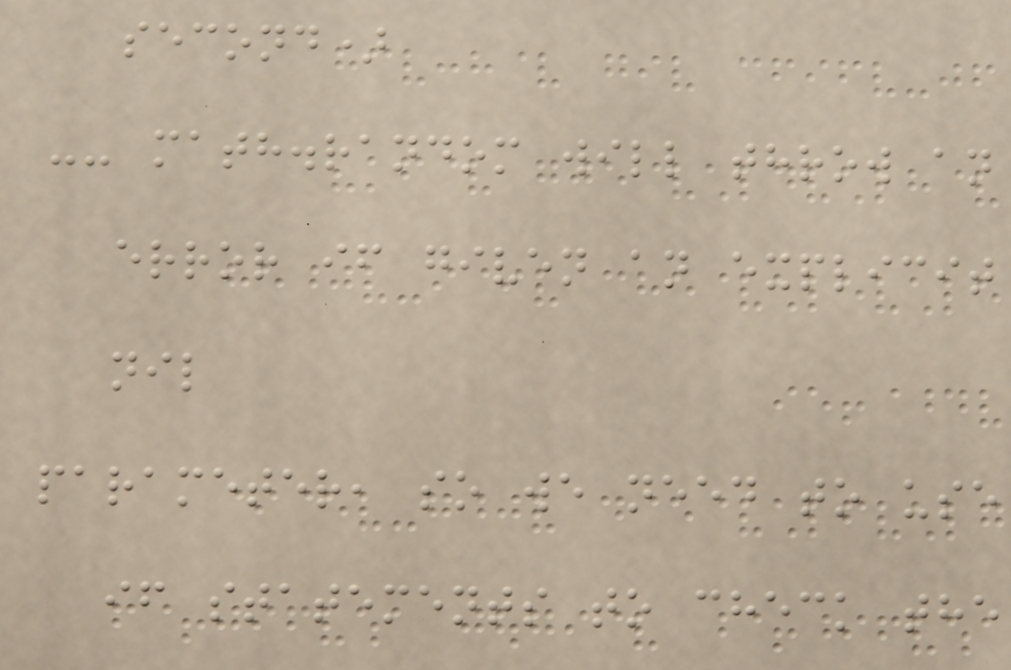second)
-- math.random will throw an
error if given an explicit
nil
parameter, so we need to use
if statements to check the
